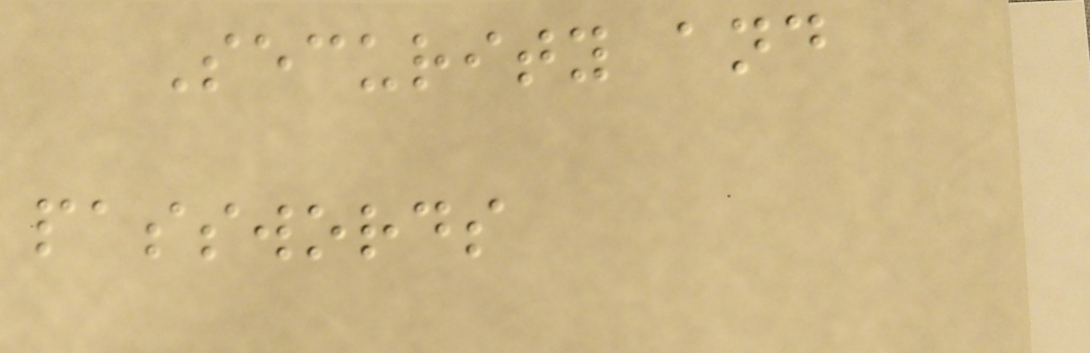Security and
passwords
